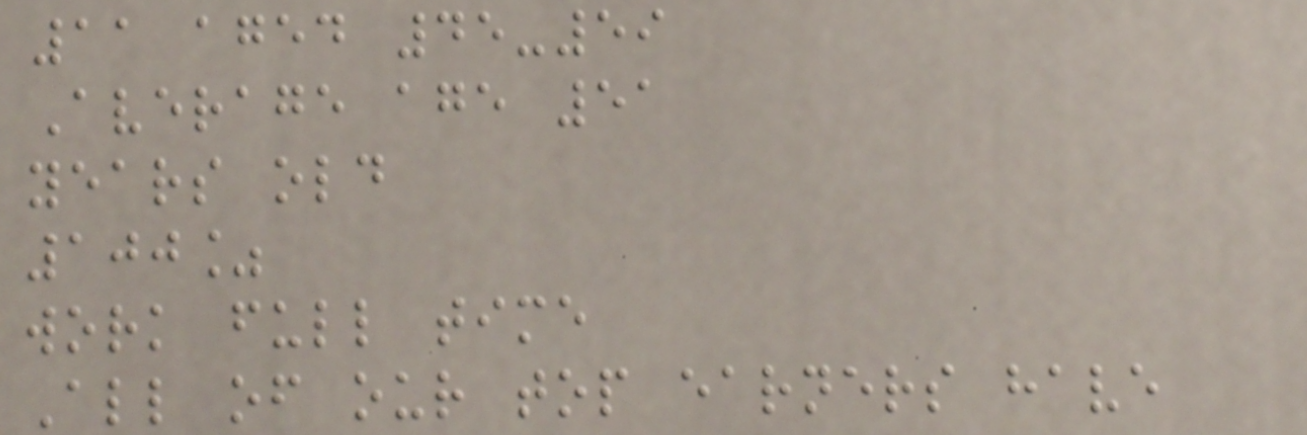11 aged 45-59
Average age 51
years old
100%
work full time
All of our top earners have
